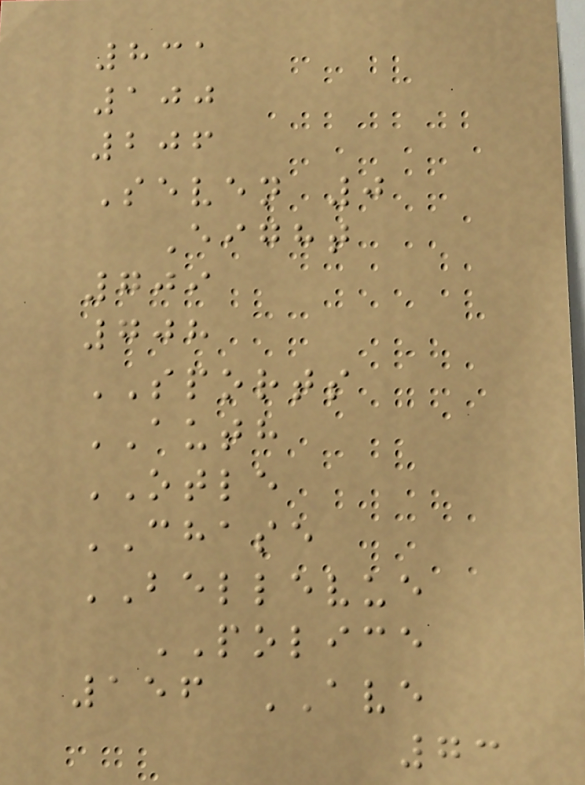831
100
206
Seven 0
Eight
709
708
SPORTS
AUTH
OTLE
CHASE
BELLEVUE
POLICE
156 AVE
73
